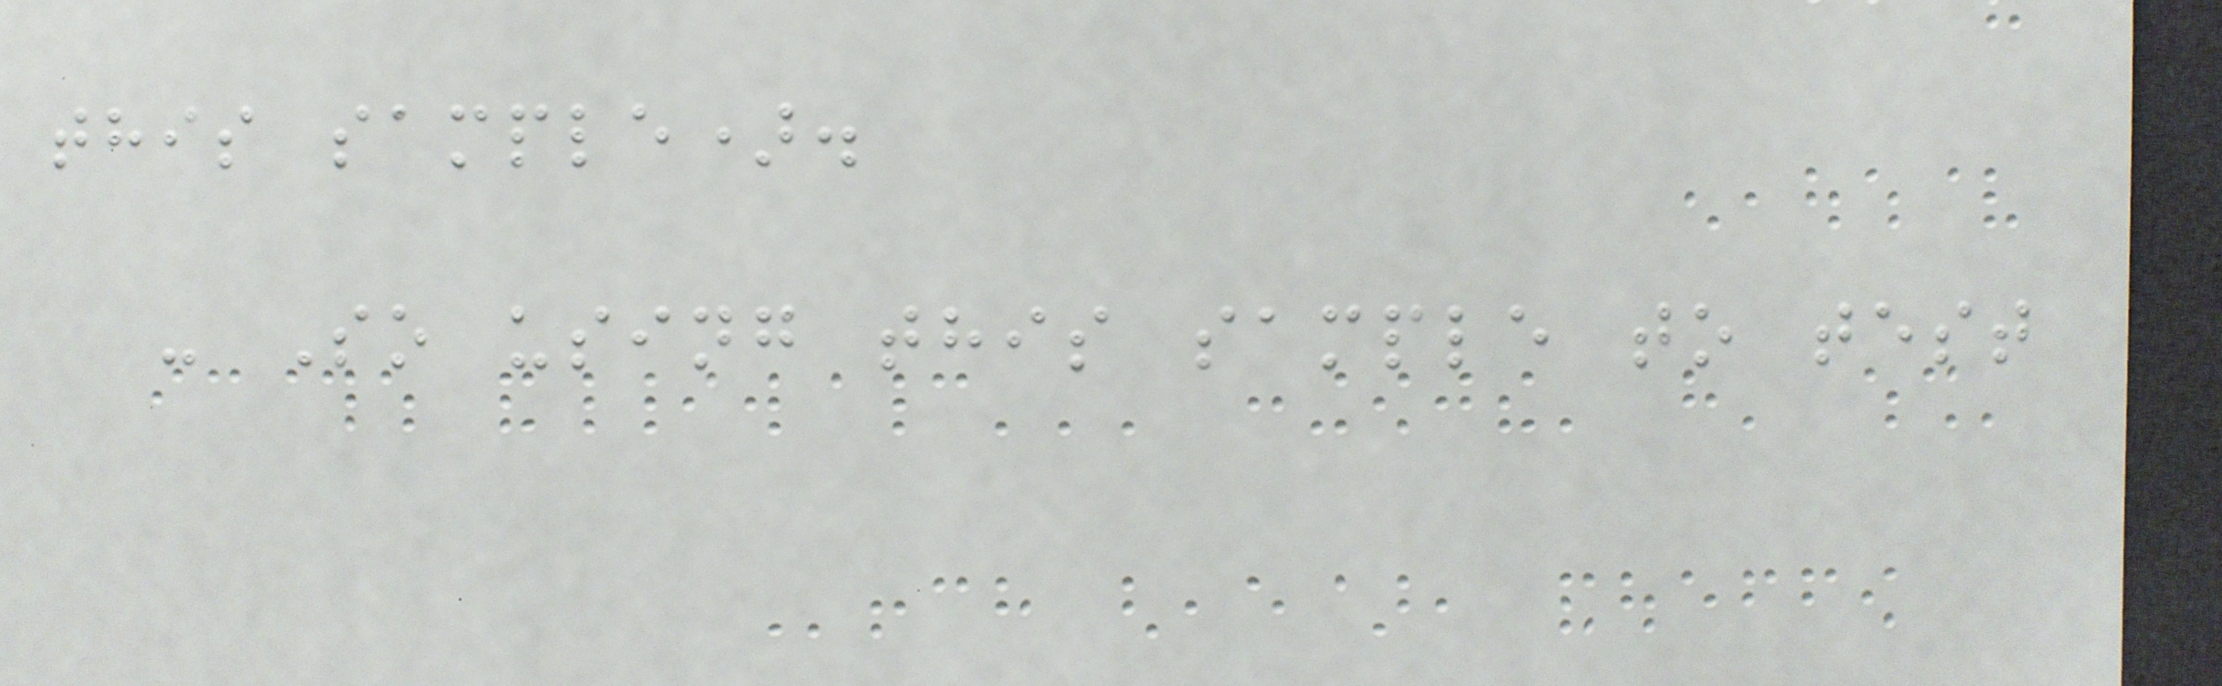this sample).
- So using this sample to test
